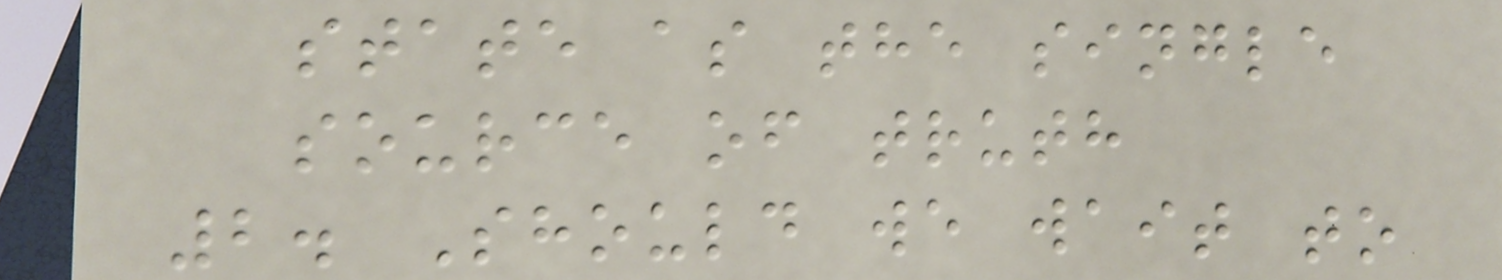state as the single
source of truth
2. Should we wait to
